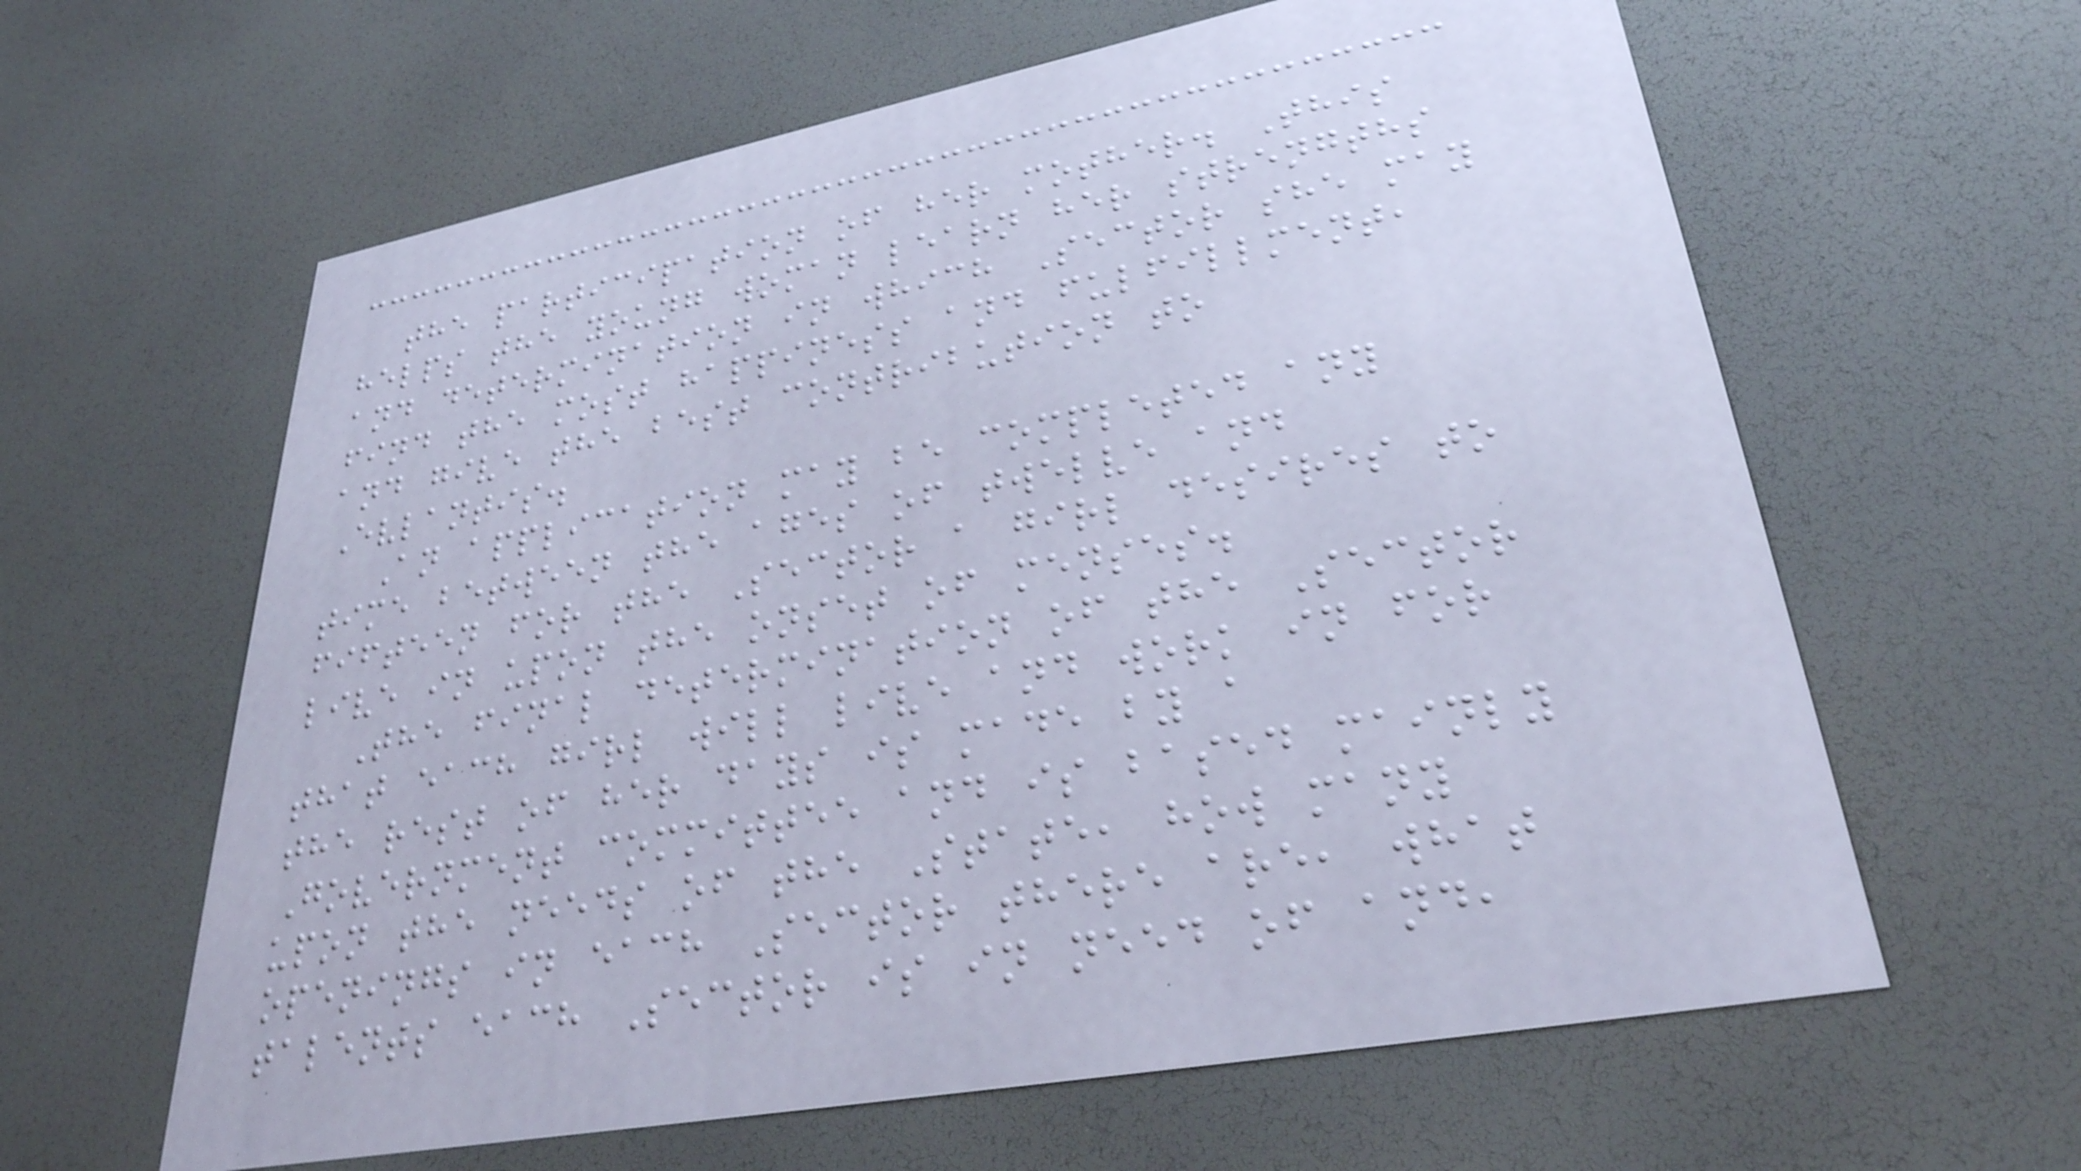the participation of her mother. This
helps the young woman learn her strengths
and determination in which Sector she may
find the most happiness and fulfillment,
and give the best contribution to
Evlantis.
An application may be completed any
time between the ages of twelve and
fifteen for the Sector a girl desires to
live in upon the onset of menses.
The final determination of the Sector
that each girl will live and work in for
the rest of her days is made by a
Government committee and is based mainly
upon the needs of the State, how many
openings in each Sector there are, what
talents each Sector is in need of and,
